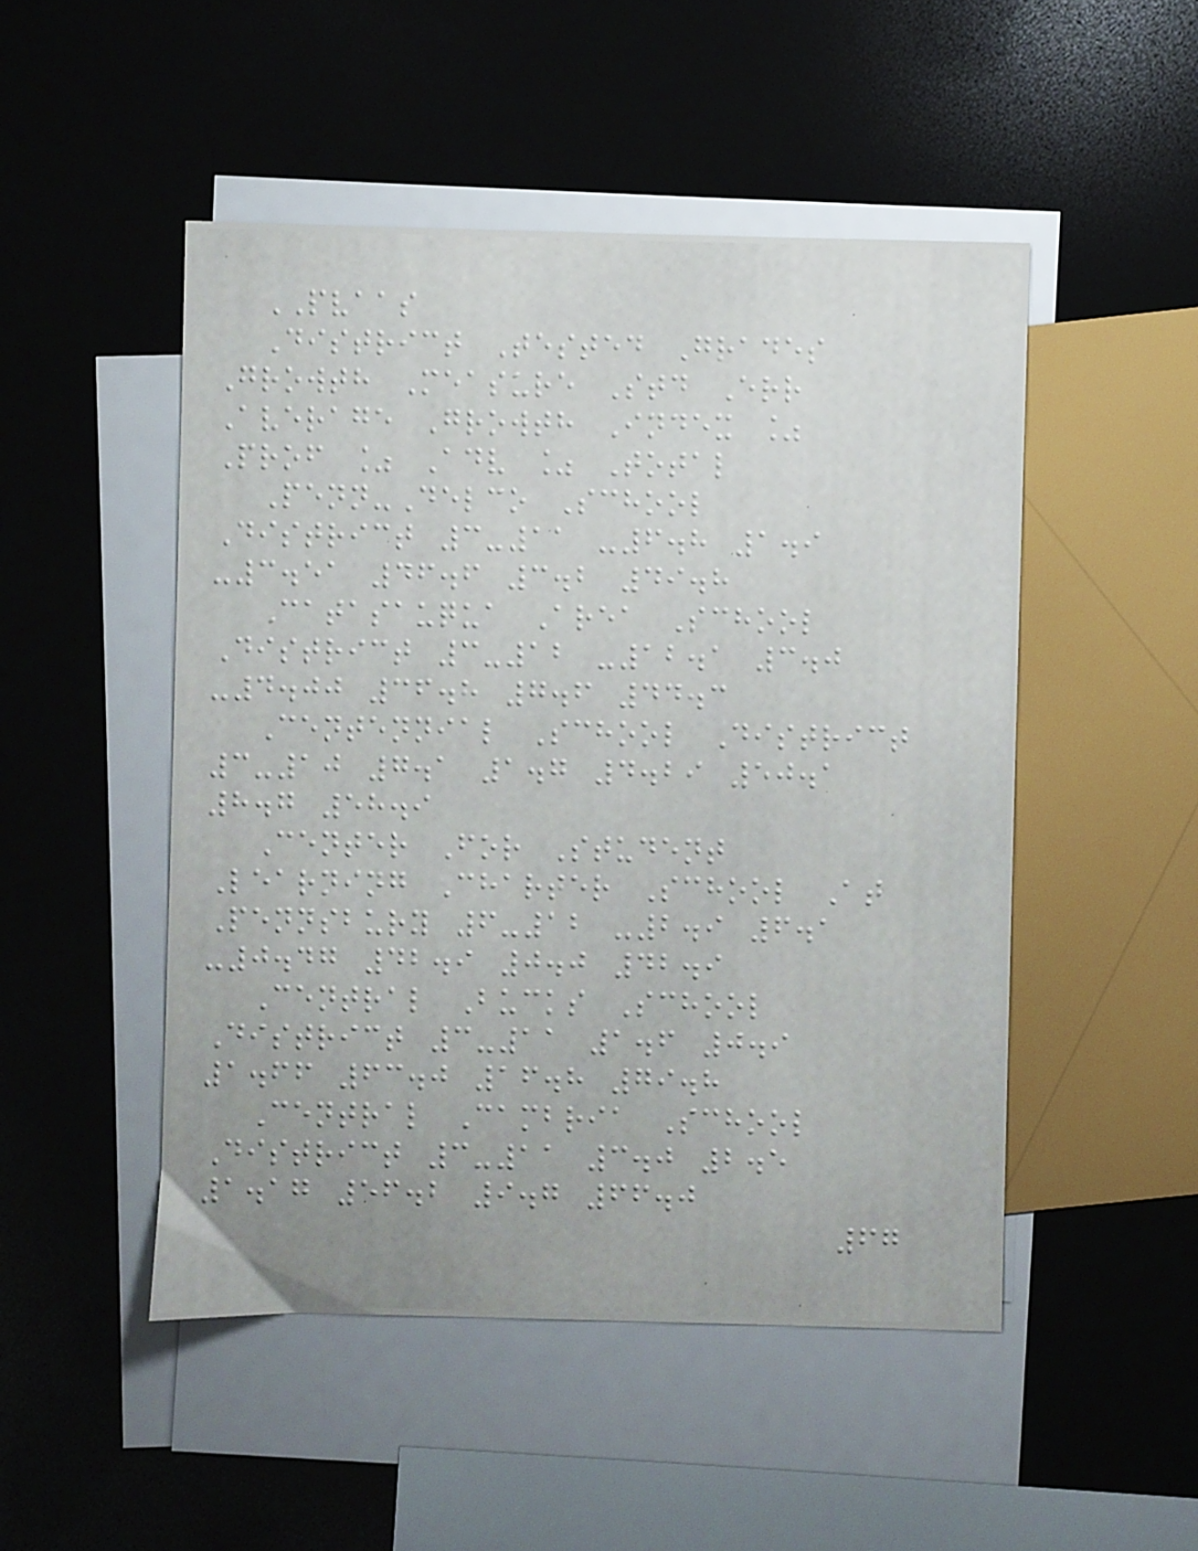PVAAS
District Tested Grades
Growth Measure Std Err
Average Growth Index %
Prof % Adv % Total
Penn-Delco School
District 3-11 -6.8 1.9
-3.51 46.6 3.2 49.8
Catasauqua Area School
District 3-12 -12.1 3.0
-4.00 36.8 7.6 44.3
Centennial School District
3-10 7.1 1.7 4.29 50.1
8.7 58.9
Center For Student
Learning Charter School At
Pennsbury 6-12 -2.9 6.1
-0.47 42.9 0.0 42.9
Central Bucks School
District 3-11 1.6 0.9
1.66 63.0 16.8 79.8
Central Cambria School
District 3-11 3.0 2.5
1.17 56.2 9.7 66.0
67
